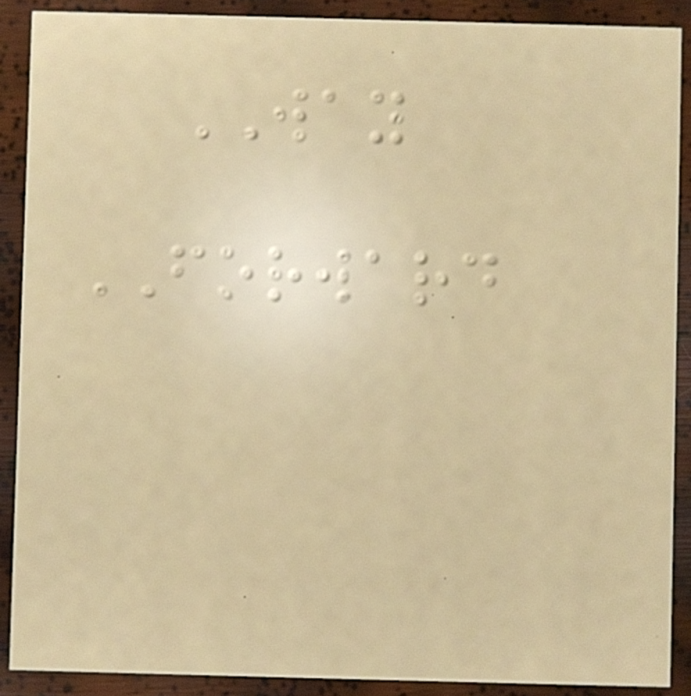WAY
FORWARD
